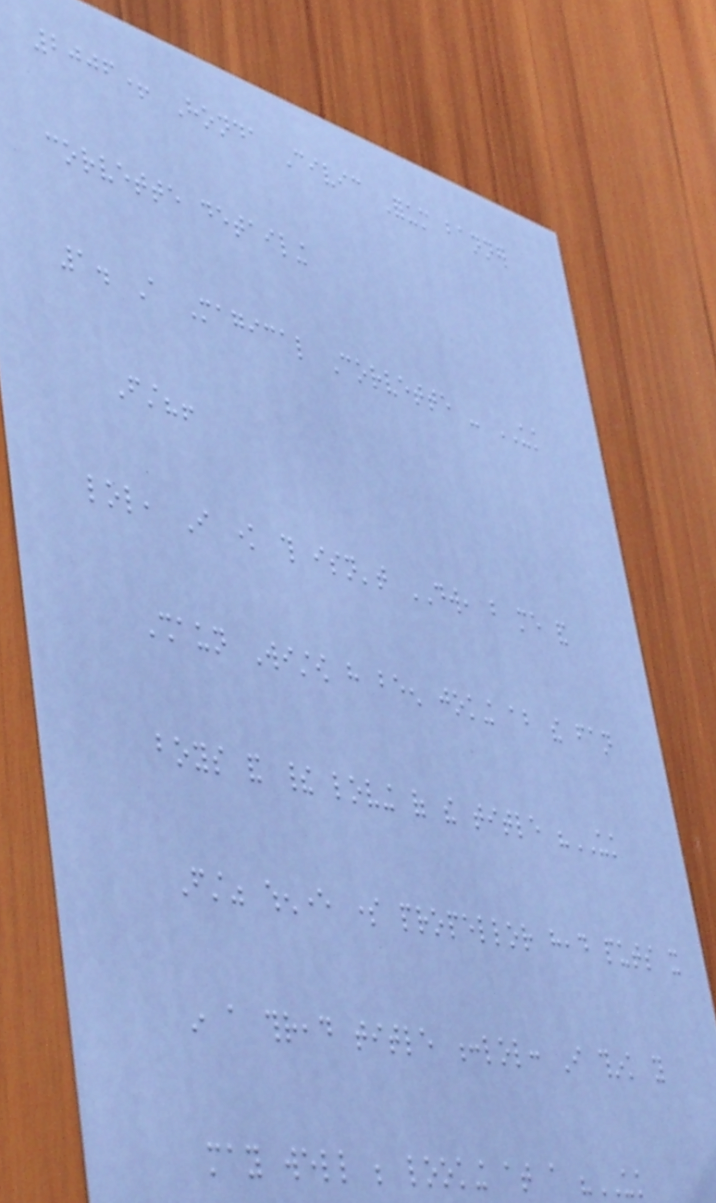2006+ Honda Civic Forum banner
corvette detailing
1. A Magical Corvette - UK
First?!
lol, I know this isn't DW, but me and
Shaun Wistow have been joking about the fan
boys and their loving of the title "UK
First" whenever some propellor head puts it
in a thread title :lol: I think you
may well be looking at a "UK
